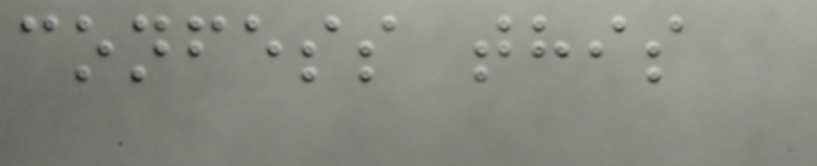confess this
